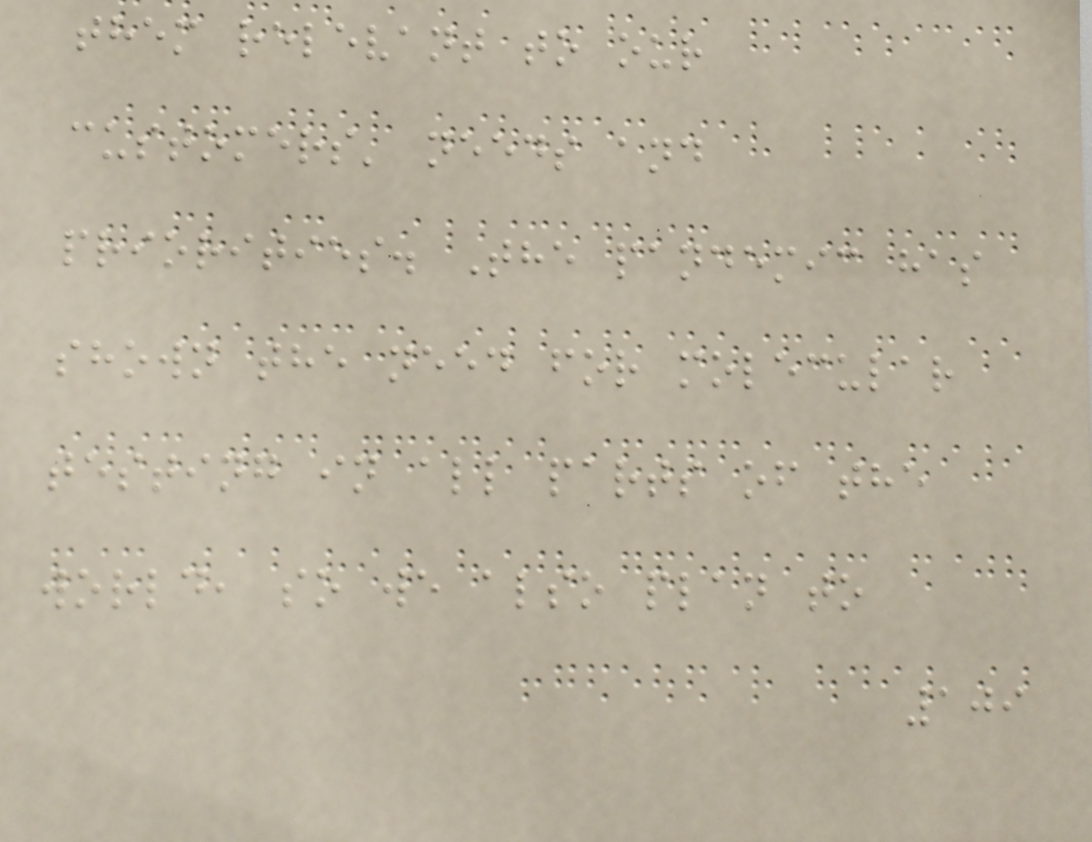them relevant to our
customers' needs and
priorities. The pandemic has
shown the need for molecular
testing in all parts of the
world, so we also plan to
109
